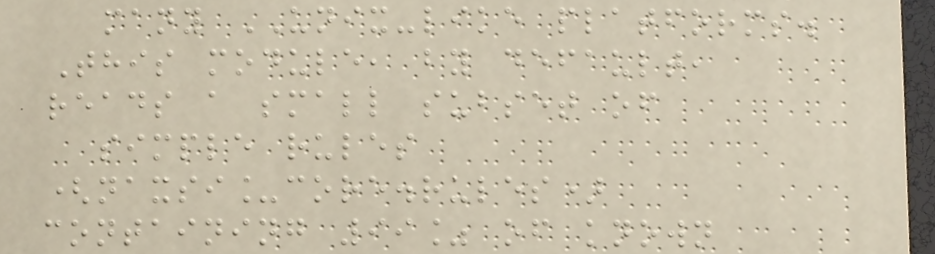many UNIX-like platforms.
This module, by default,
reads a small subset of
simple rules
(naxsi_core.rules)
containing 99% of known
